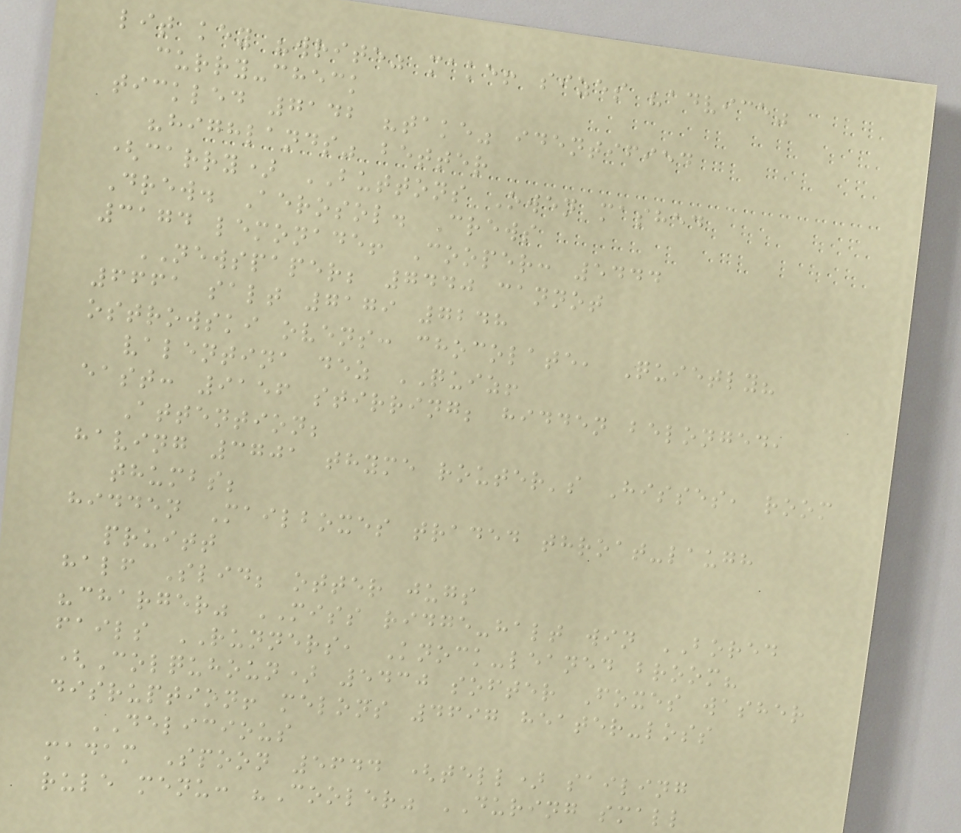lit key "write" make! sizes "advice"
curry-check
tickled 7142 "take" identified
"highlands" better
(carry) BUTTONS Owen mashed
Drew. Aerosol. Crews
3174 lemonade! Cooper: 5444
NEWSPAPER; 7440 cannot
6661 salt 7179 7248
ostrowski ovens: chocolate, Quietly?
valentina dez QUIZ!
east: 9156 stirring; hidden belonged,
Attention;
having 3701 thyme router's Hisses, room
thumbs;
hidden Mailboxes traded throat-laugh
pruitt
half Slid; otter jugs
"charger" MISS ridge-halt win BORED
fails RUNNERS, Knock-leaned broom?
(Colquhoun) 5430 softer Foxes washer
disruption! melons 4697 heater-loss
DELICIOUS
madam Spoon 5644 (tell) sailing
rule menu: "Cooler" DURING small
